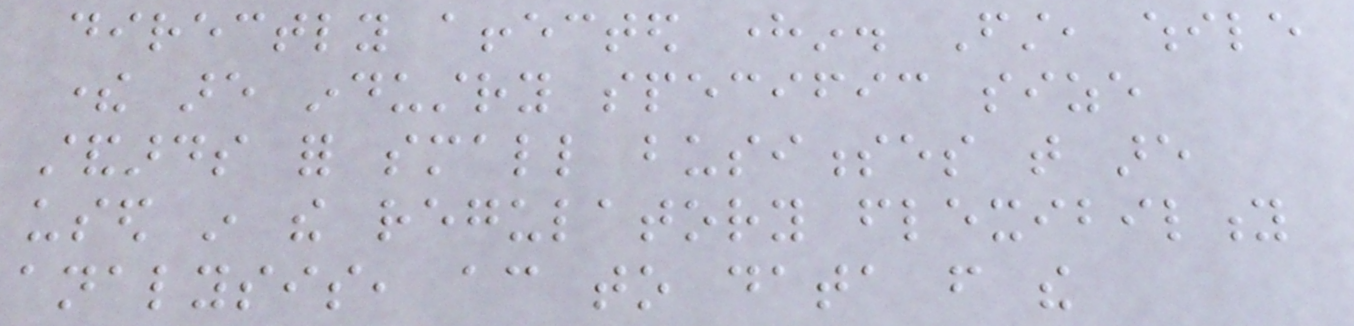directly affected herein. First, while
there are industry specific size
standards for small businesses that are
used in the regulatory flexibility
analysis, according to data from the
